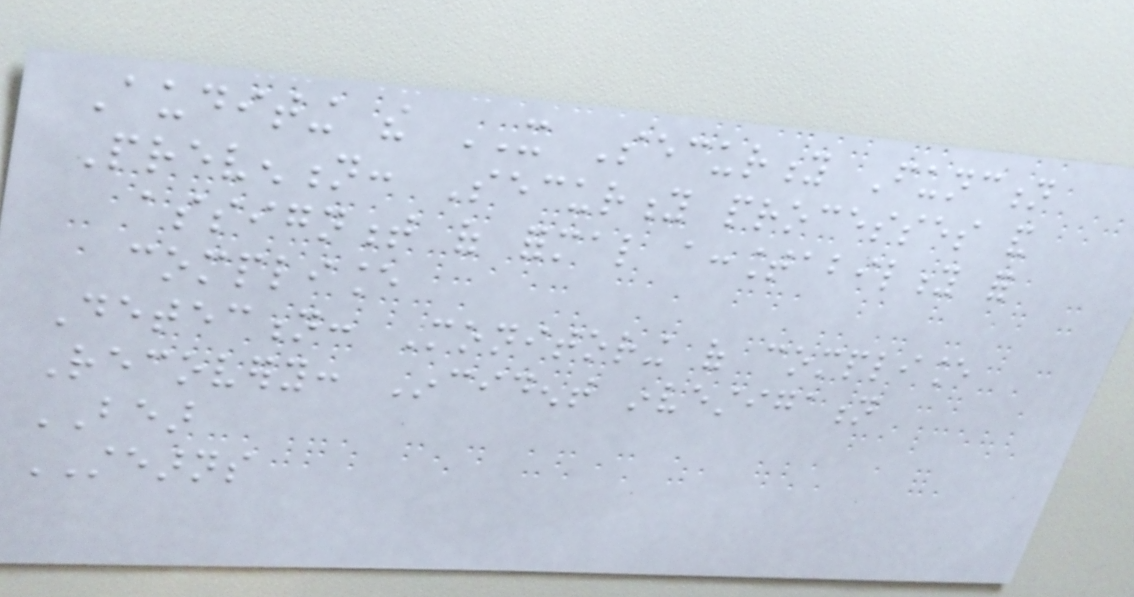Auditing the IT Security Function
Prevention: Security processes and
assignment of formal accountability for
compliance
Detection: Monitoring of compliance
Recovery: Incident investigation
BEAR
STEARNS
